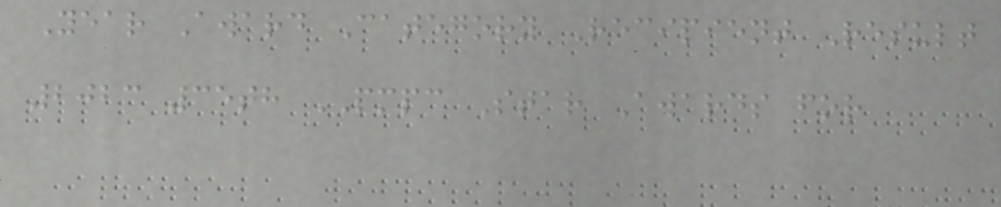Year Award Category Recipient Result
2023 35th PMPC Star Awards for
